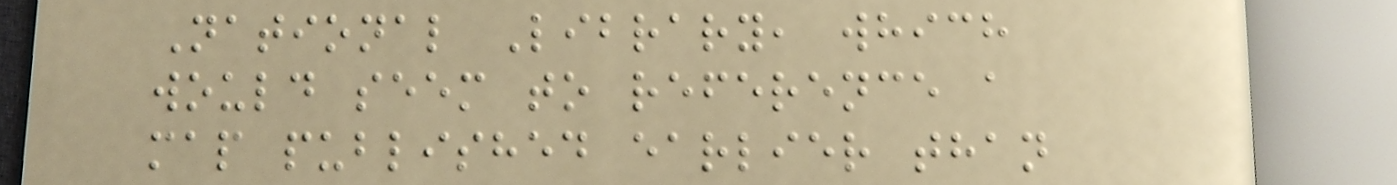National Library, which
would seem to reference a
map published earlier than
